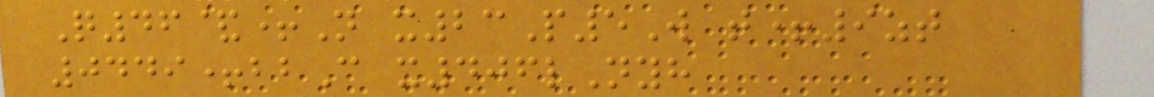Q46&+N x23P5W t+9zt
0449+bbC x406lNyh
